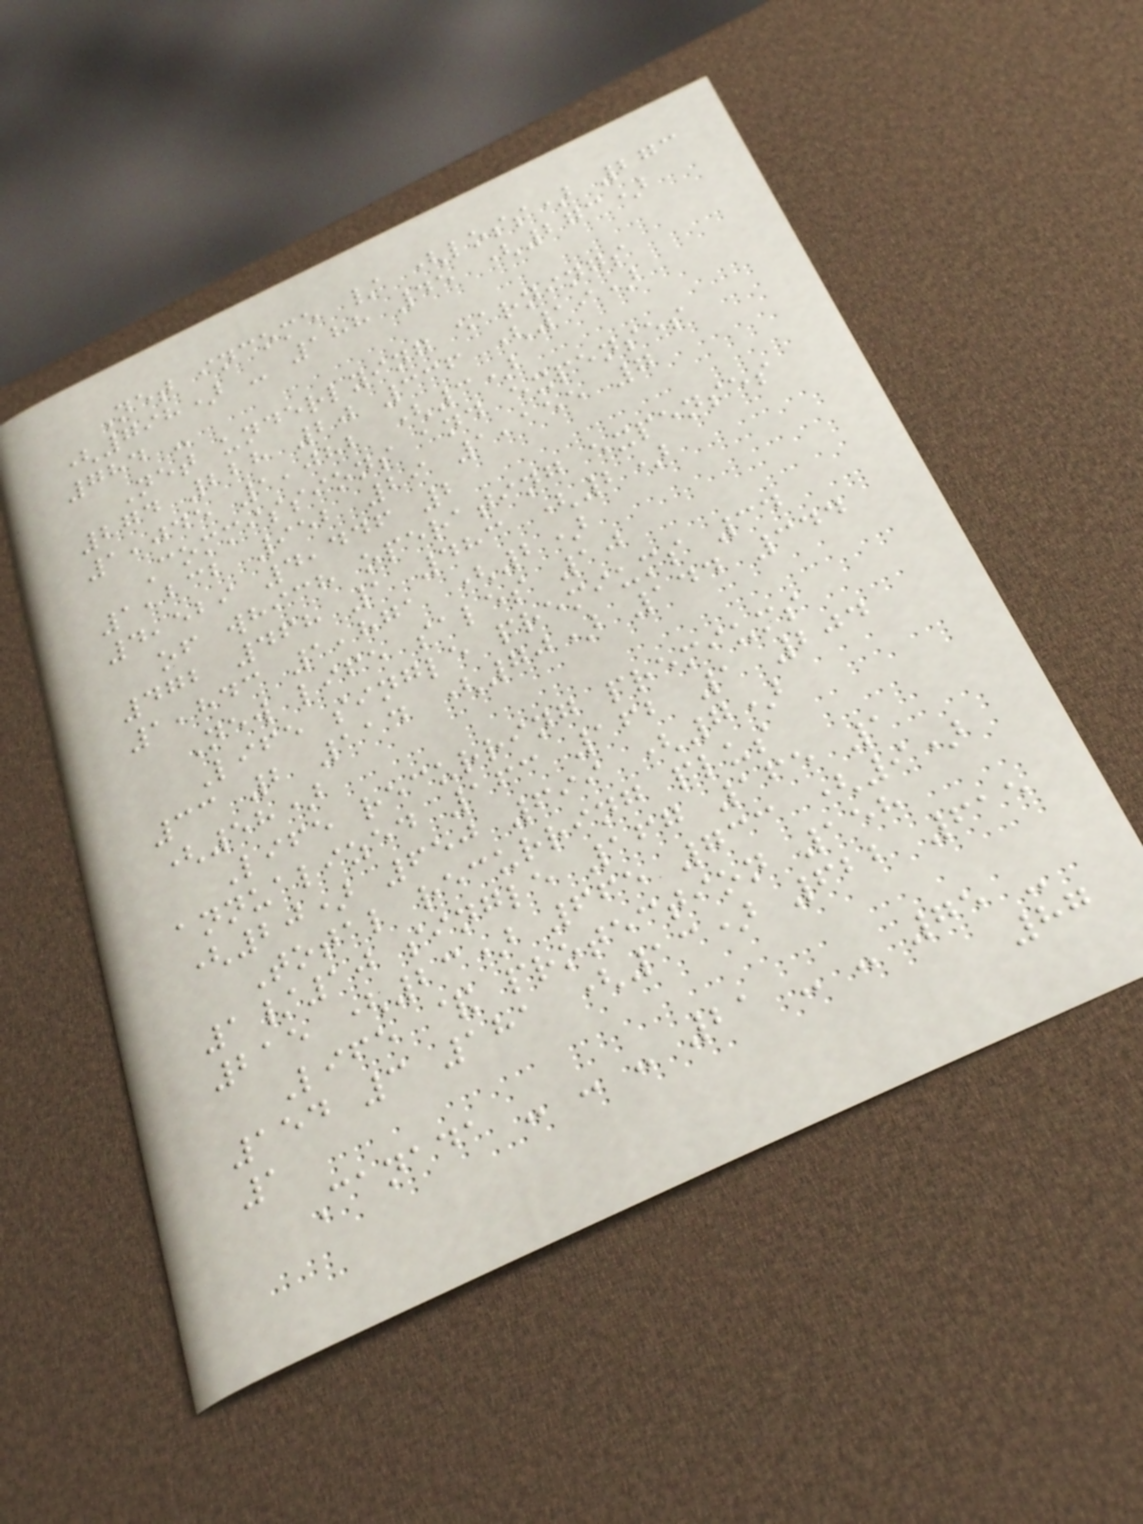Net income / (loss) 273
(798) - 188 45 (273)
784 -
Net underlying earnings
274 228 20 336 (19)
1,045 1,082 (3)
Commissions and expenses
1,232 952 29 1,155 7
4,529 4,446 2
of which operating expenses
472 468 1 483 (2)
1,843 1,871 (2)
New life sales 10
Life single premiums 34
33 2 114 (70) 144 344
(58)
Life recurring premiums
annualized 163 162 1 204
(20) 650 699 (7)
Total recurring plus
1/10 single 167 165 1
215 (23) 665 733 (9)
Life & protection 158
154 3 181 (13) 622 615
1
Canada - - - 21 - - 75 -
87
